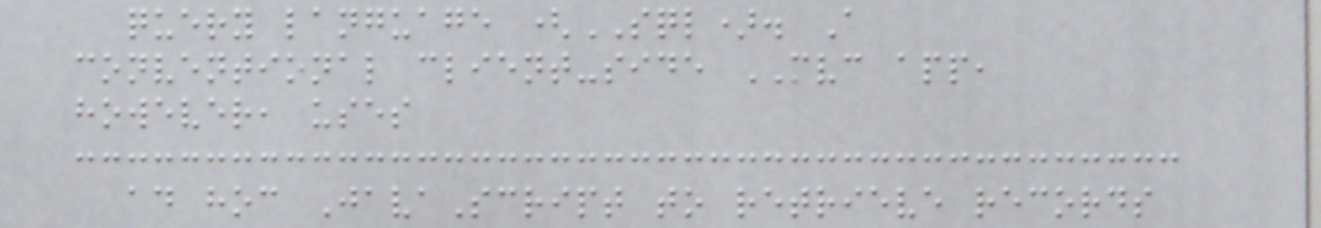query language (SQL). A
conventional client-side MVC app,
however, uses
ad hoc JavaScript to retrieve records
